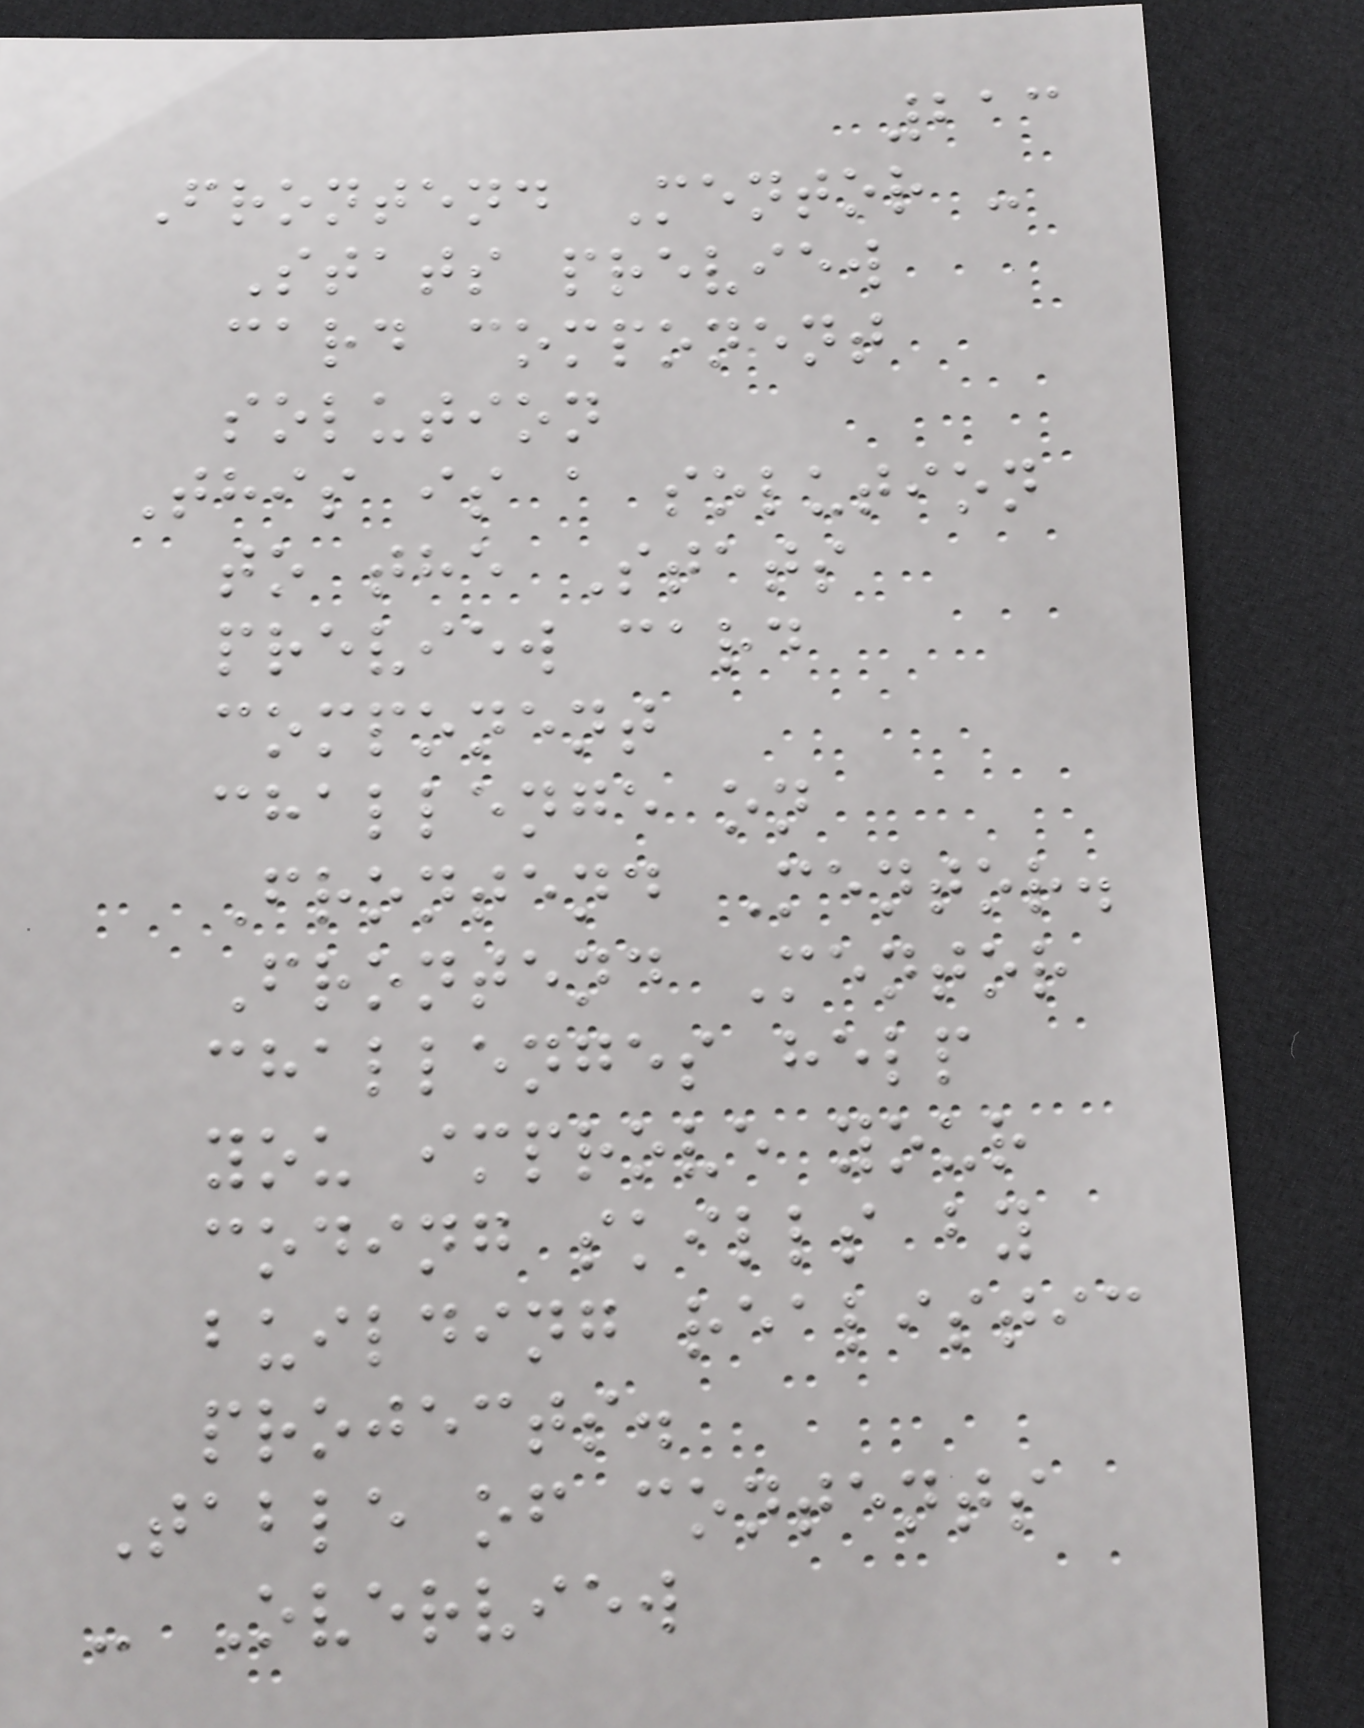213
Frontend Mentor -
Stats preview
card component
solution
This is a solution
to the Stats
preview card
component
challenge on
Frontend Mentor.
Frontend Mentor
challenges help
you improve your
coding skills by
building realistic
projects.
Table of contents
- Overview
